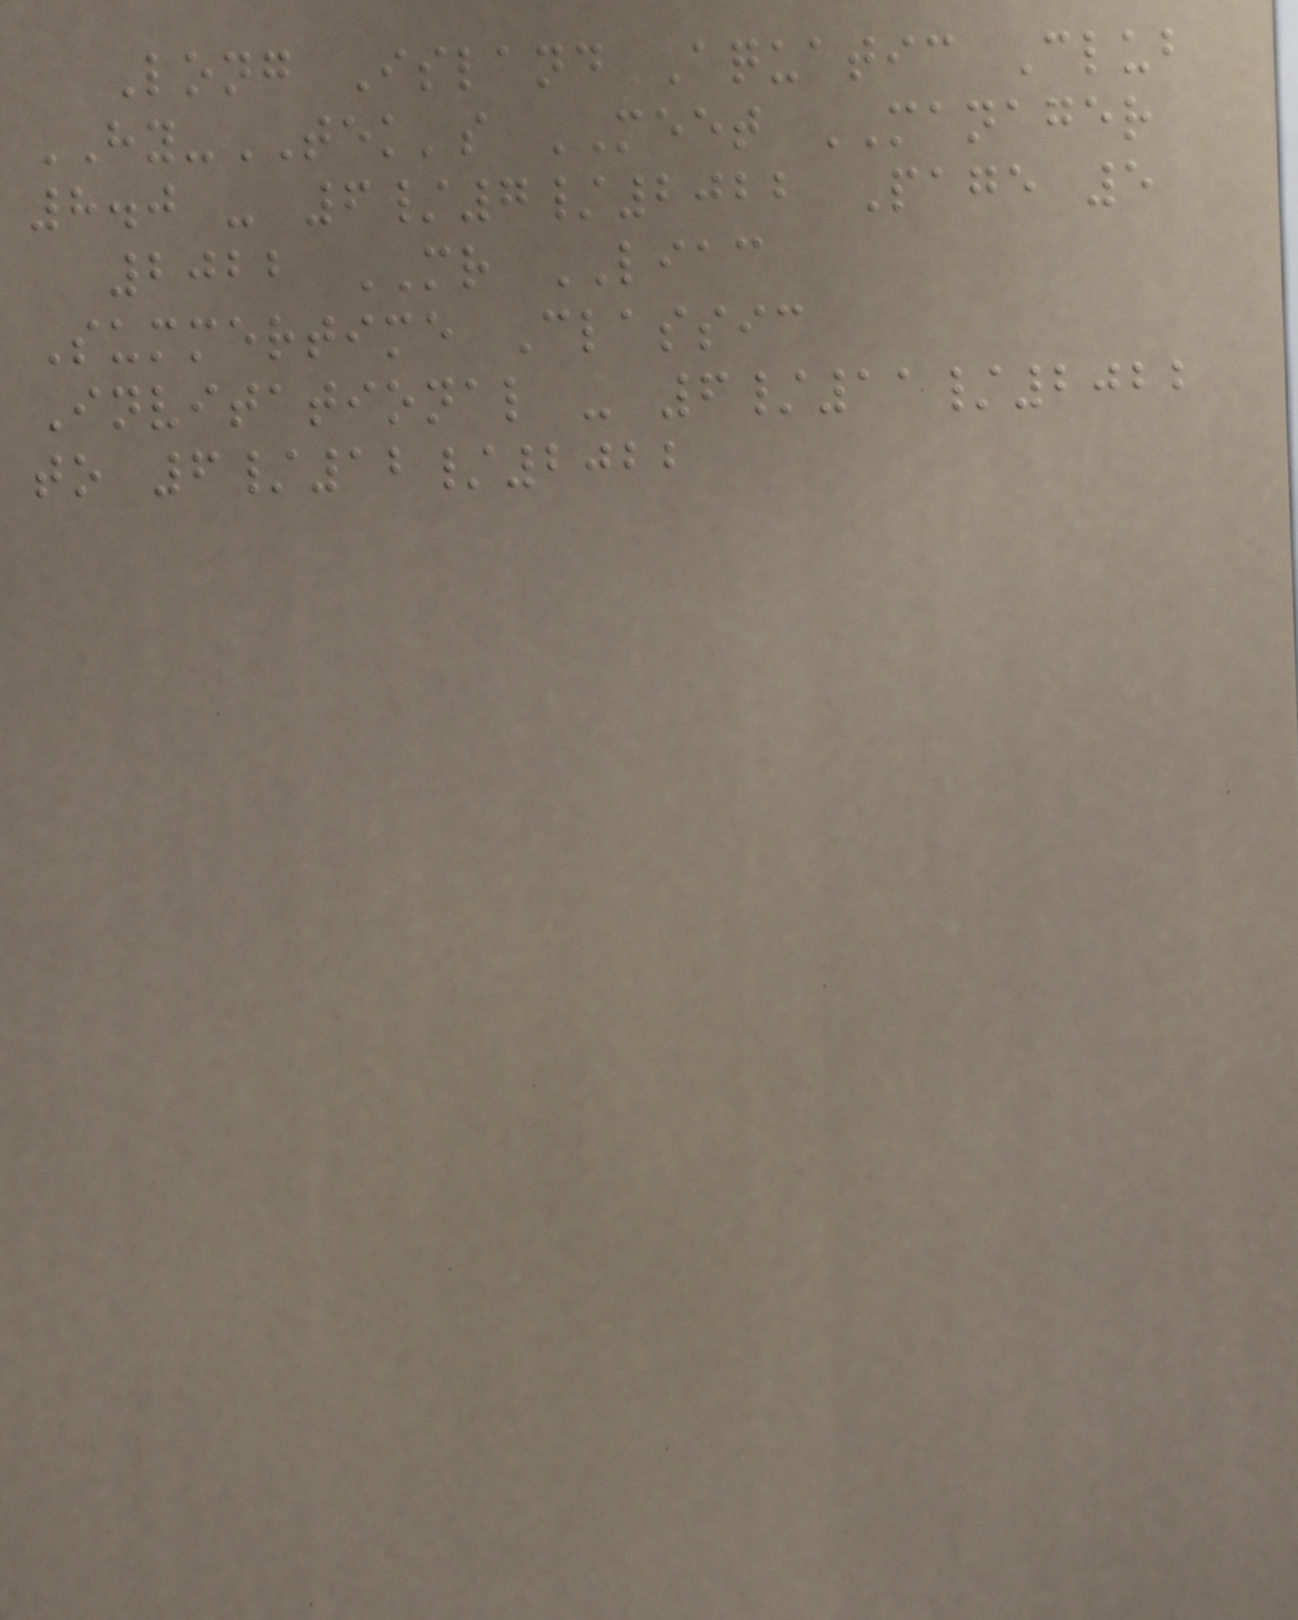Long Island Aquatic Club
HY-TEK's MEET MANAGER
8.0 - 6/7/2022 Page 5
2022 MR LIAC
Summertime Classic
Invitational - 6/11/2022
to 6/12/2022
